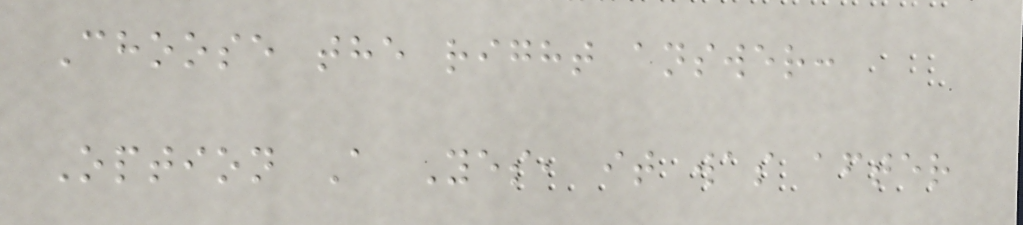Choose the right answer:
Option A Yes, it was after
